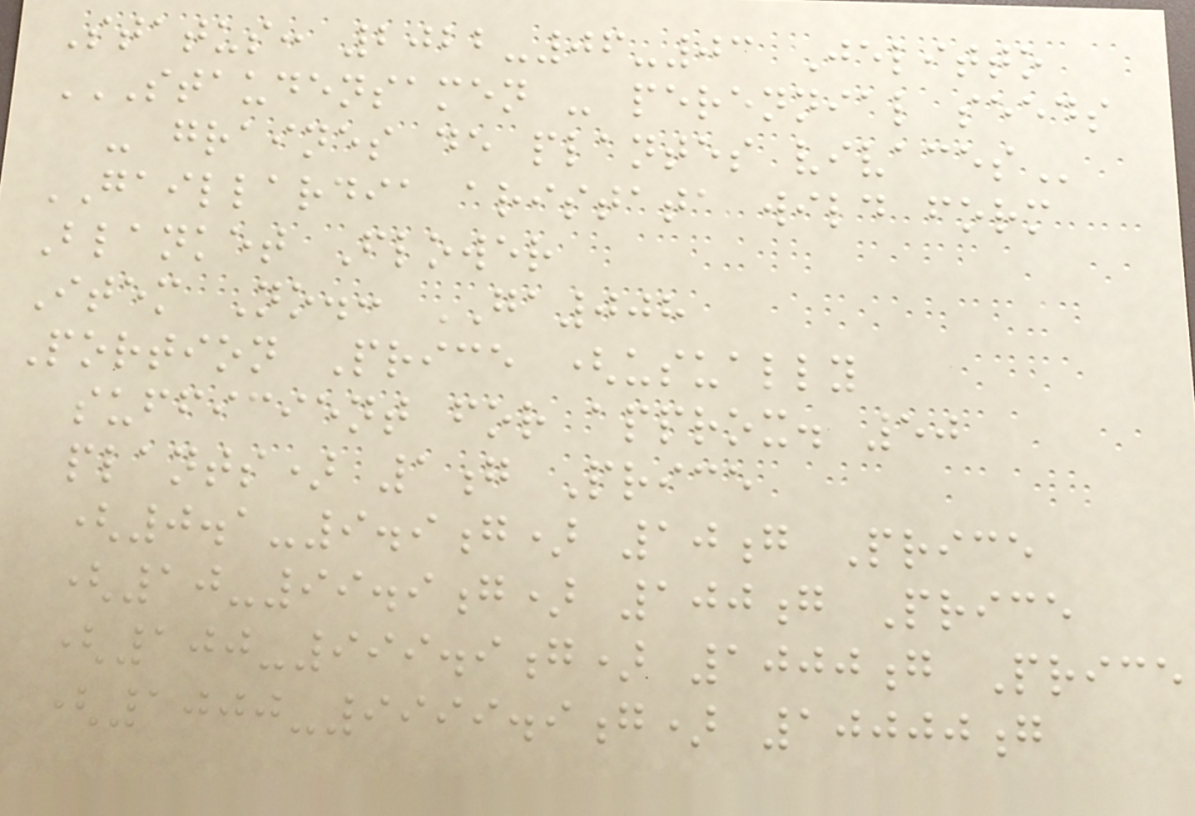Status: 2022-06-03 Jelitto
STAUDENSAMEN - PERENNIAL SEEDS
- GRAINES DE PLANTES VIVACES
GAILLARDIA aristata wild form
Blanket Flower
Item No.: GA008
Portion Price (usually
sufficient for approx. 50
plants) 1g Price
(0.1-9.9g) 10g Price
(10-99.9g) 100g Price
(100-999.9g) 1000g Price
(1000-9999.9g) 10000g
